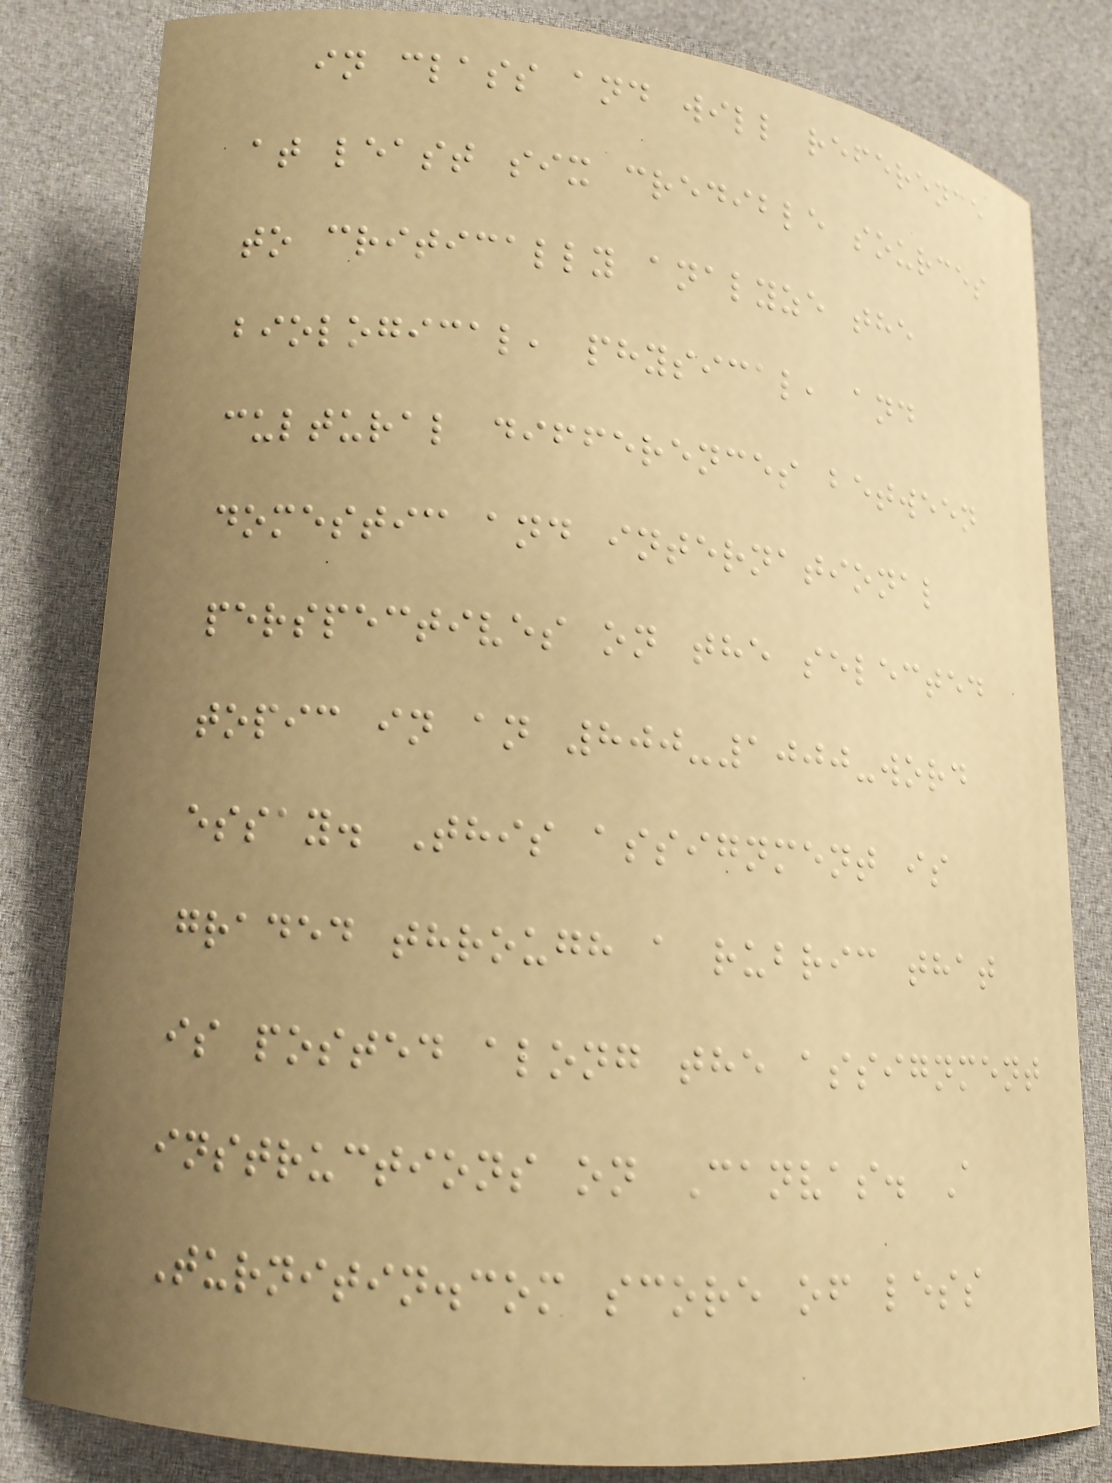in class and will reference
at least six credible sources
to critically analyze the
biological, physical, and
cultural differences between
domestic and international
perspectives on the selected
topic in an 800-1000-word
essay. This assignment is
graded through a rubric that
is posted along the assignment
instructions on Canvas. A
Turnitin.com score of less
